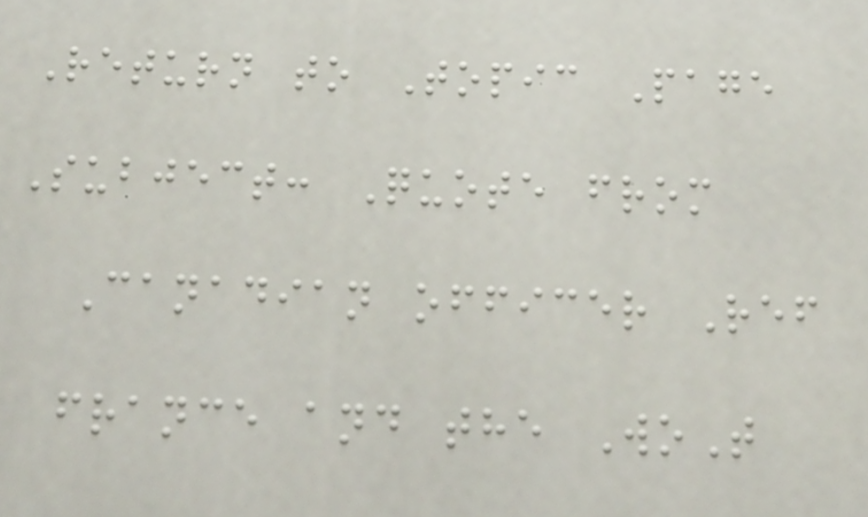Return to Topic Page
Subject: Quote from
Canadian officer Ref
france and the WoT
